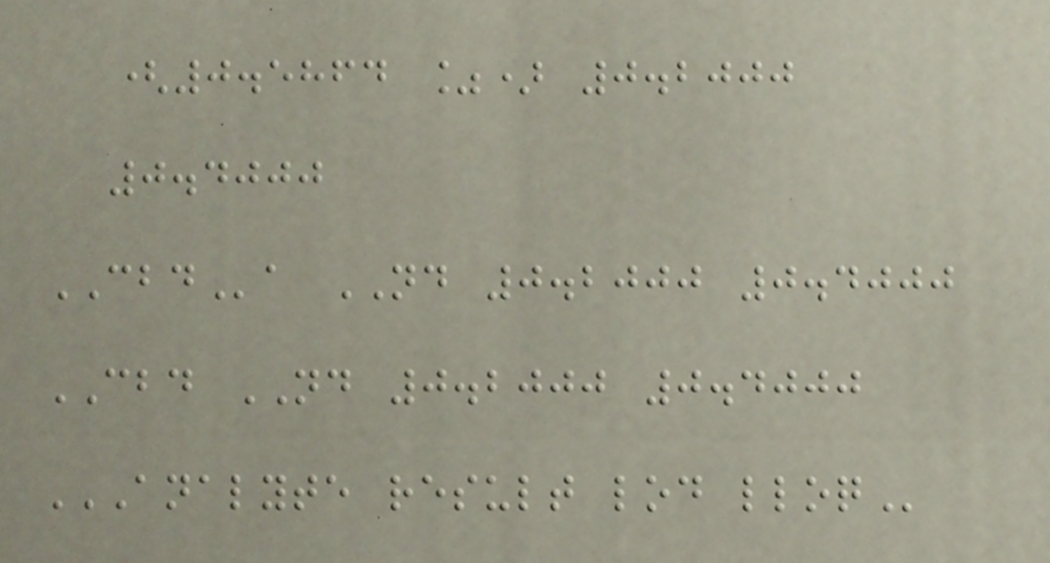(0.5864 %) 0.2000
0.4000
CBDa ND 0.2000 0.4000
CBD ND 0.2000 0.4000
ANALYTE RESULT LOD LLOQ
